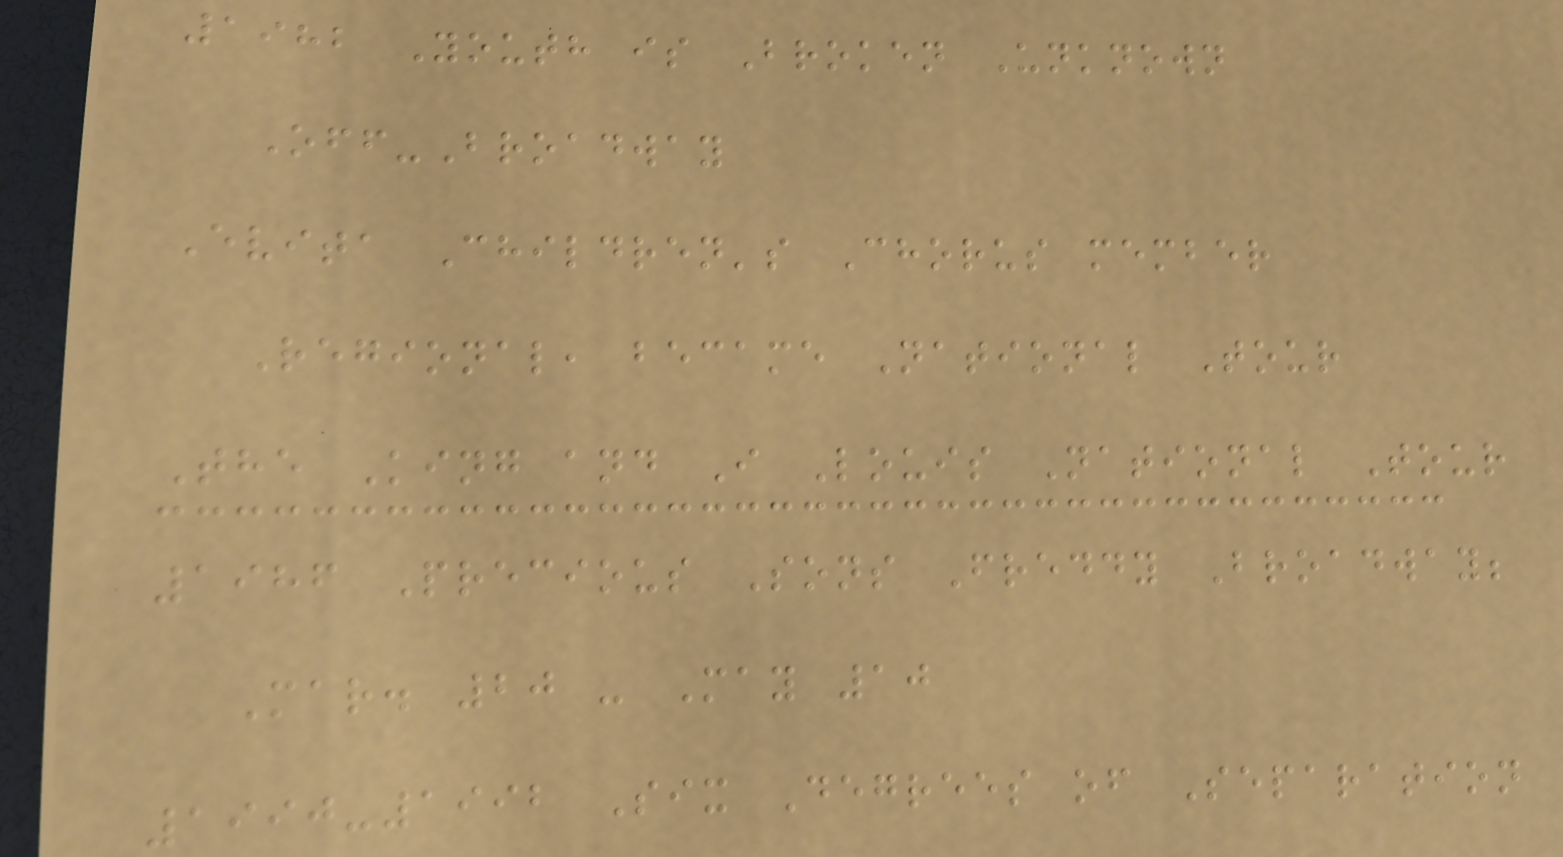1982 Youth is Broken Unknown
Off-Broadway
Evita Children's Chorus member
Regional, became National Tour
The King and I Louis National Tour
1986 Precious Sons Freddy Broadway;
Mar. 20 - May 10
1990-1992 Six Degrees of Separation
